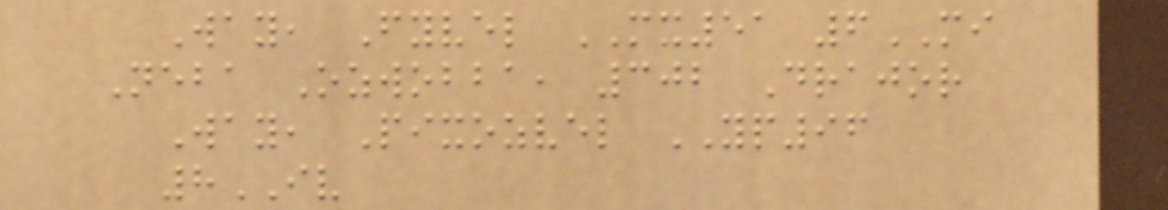Way, Fyvel MX51 6MI
Neba Ozwobba, 302 Drajor
Way, Pixozvel YP96
8IV
